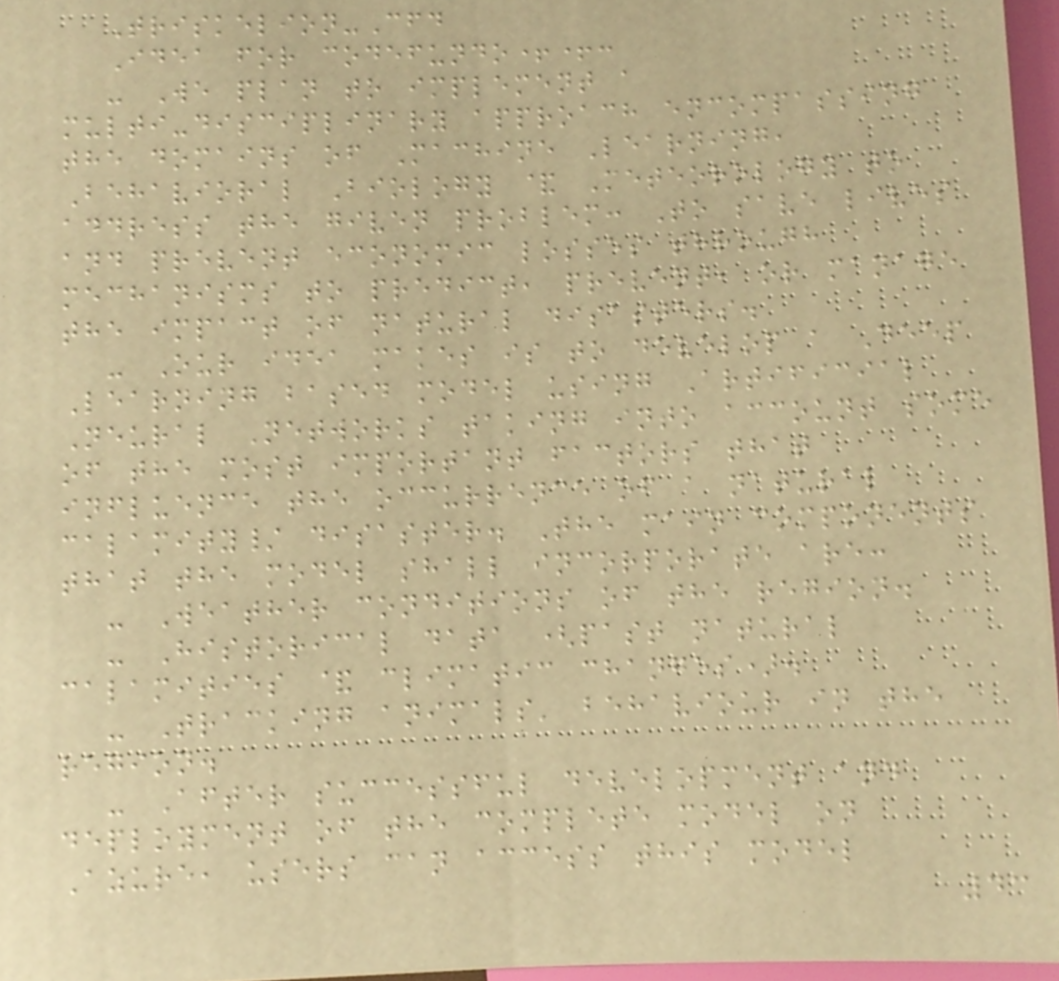Triskelion-Cfd
Idea for codefundo++:
- We plan to implement a
multi-disciplinary approach encompassing
the domains of Machine Learning,
Behavioral Biology & Meteorology to
address the given problem: To save lives
and prevent economic losses through
mechanisms to predict, prevent, or manage
the impact of natural disasters.
- Our idea makes is to develop a Deep
Learning based model using Artificial
Neural Networks taking into account some
of the most important factors that
influence the occurrence of a natural
calamity/ disaster. The main components
that the model shall incorporate are:
- Weather conditions of the region.
- Historical data (past natural
calamities & climatic changes).
- Tracking animals' behaviour in the
region.
- After successful development and
deployment of the complete model on
Azure, users can access this model
43
